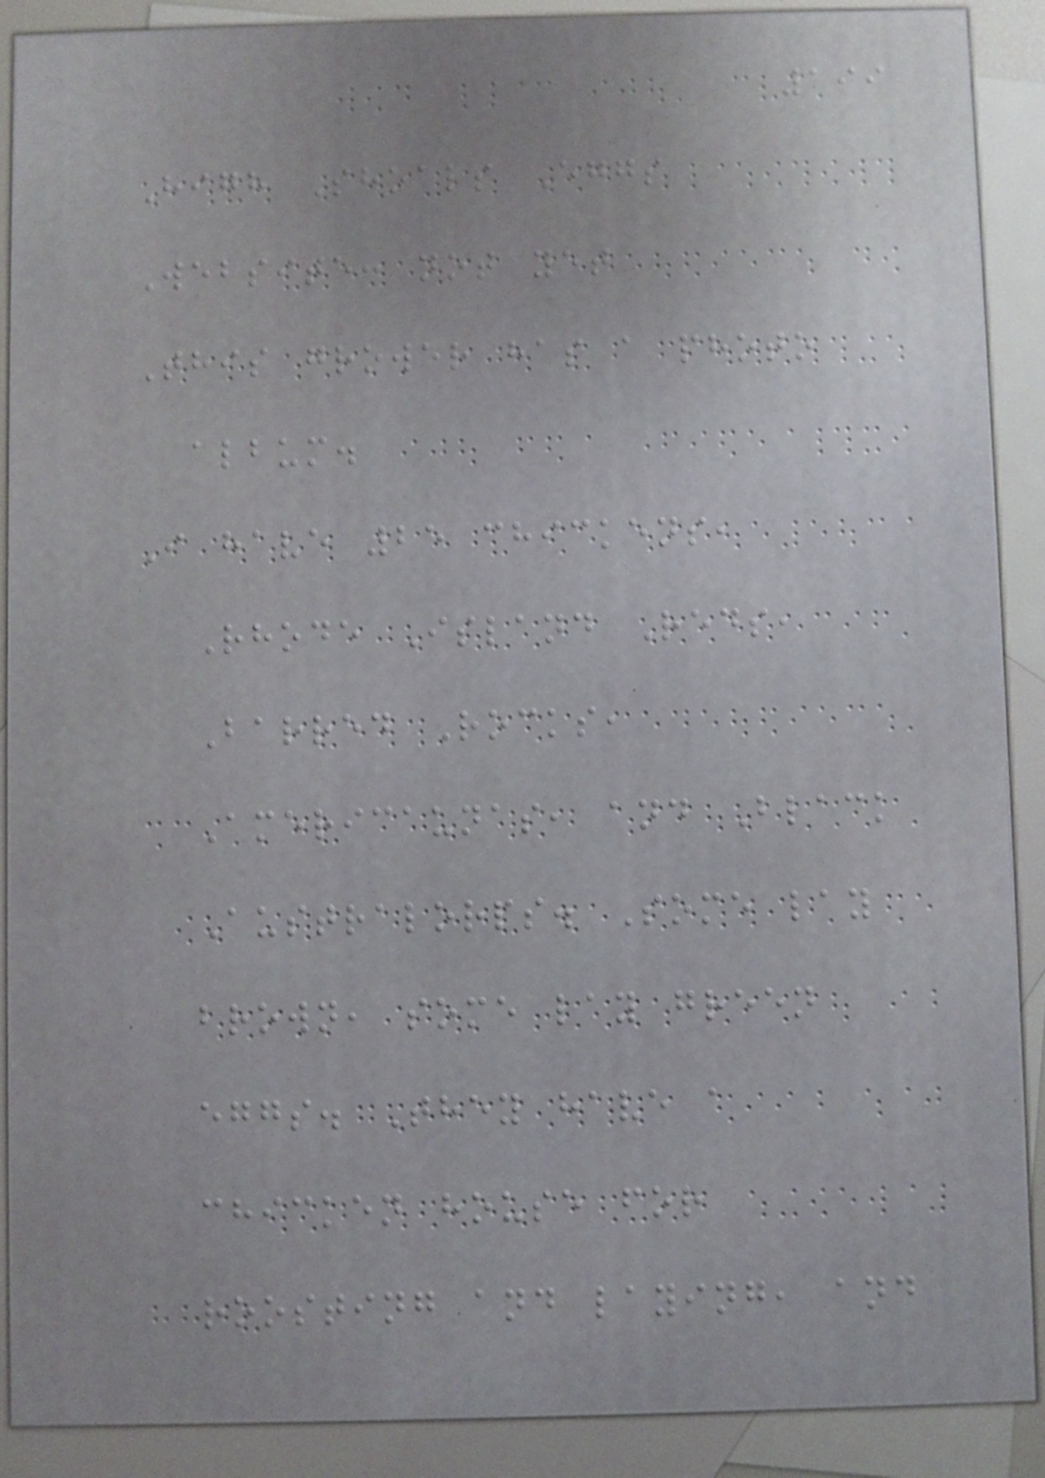199
High Shoals Eggs
Website: not yet
This grower has a photo
album.
I have 25 chickens,
Rhode Island Reds,
Barred Rocks,
Americaunas, and Black
Australorps. Some lay
brown, some lay green
eggs. They have a
chicken house for
roosting and laying, and
